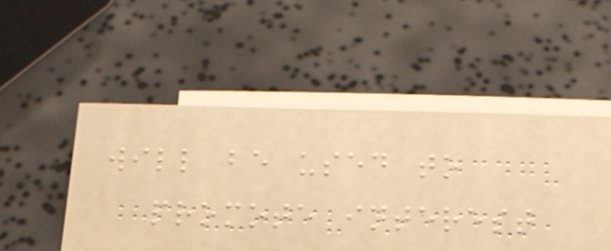will be used to
promote interest
